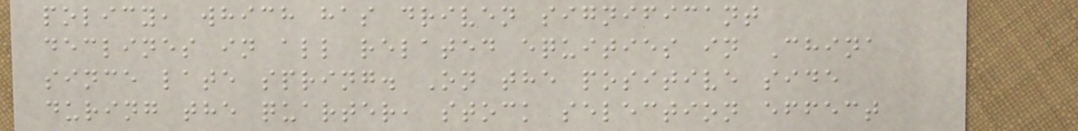policy, which has driven significant
declines in all related equities in China
since late spring. On the positive side
during the quarter, stock selection effect
